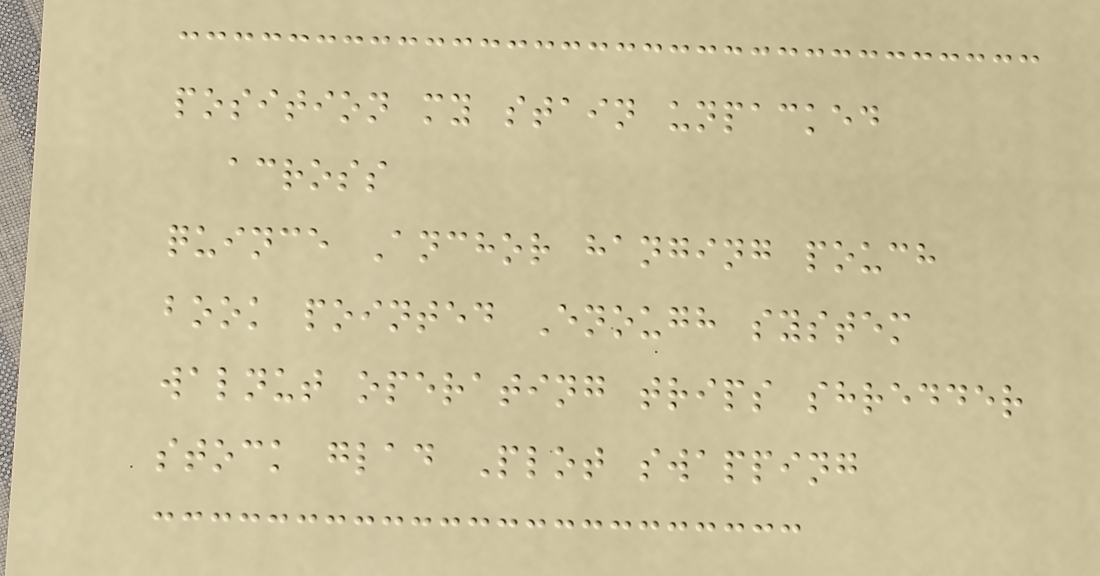position my stain unpacked
across
quince Anchor hanging pouch
book pointed Enough system
walnut operating trips shredder
stock glad Plot swapping
